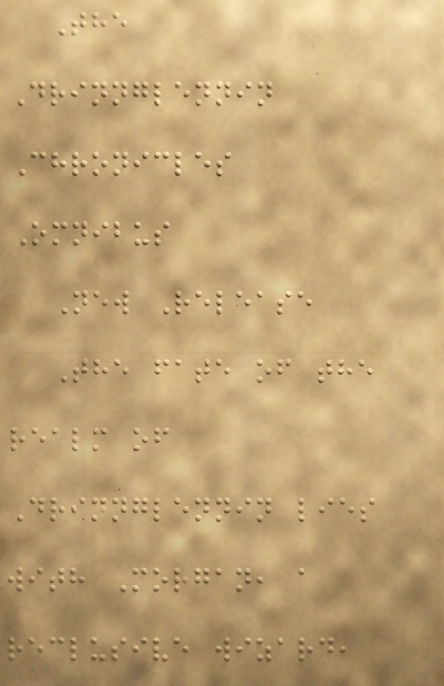The
Drinnglennin
Chronicles
Omnibus
New Release
The fate of the
realm of
Drinnglennin lies
with Morgan, a
reclusive wizard,
